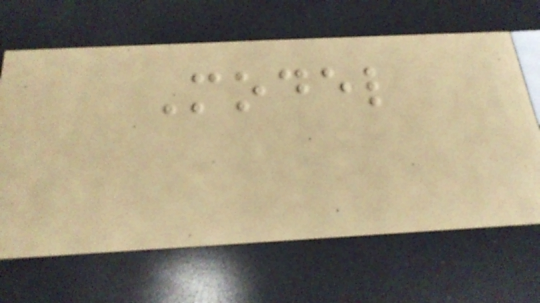Model
